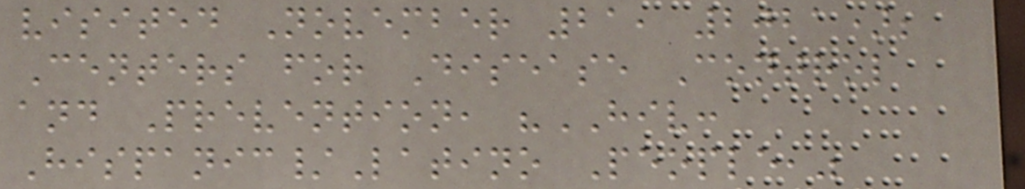visited November 21, 2021);
Centers for Disease Control
and Prevention, "HIV:
Hispanic/Latino People,"
